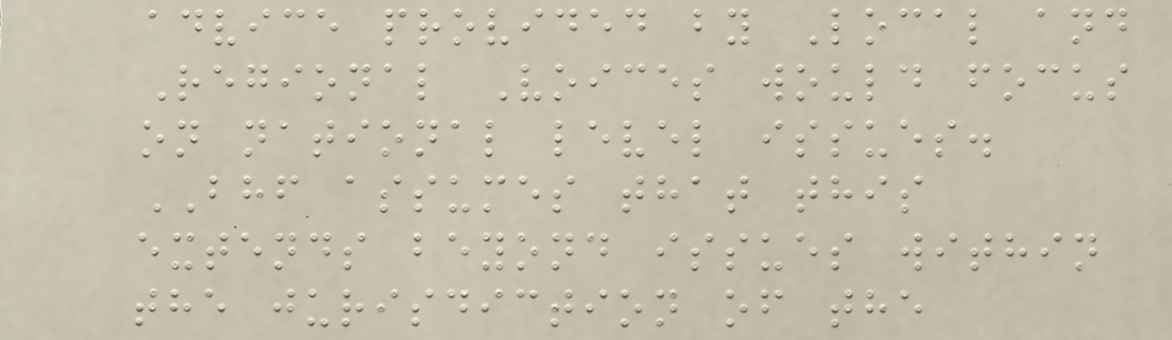advice provided by Local and
Regional Voices would focus
on national level issues.
BHF assumes that this
extends beyond issues within
the jurisdiction of the
